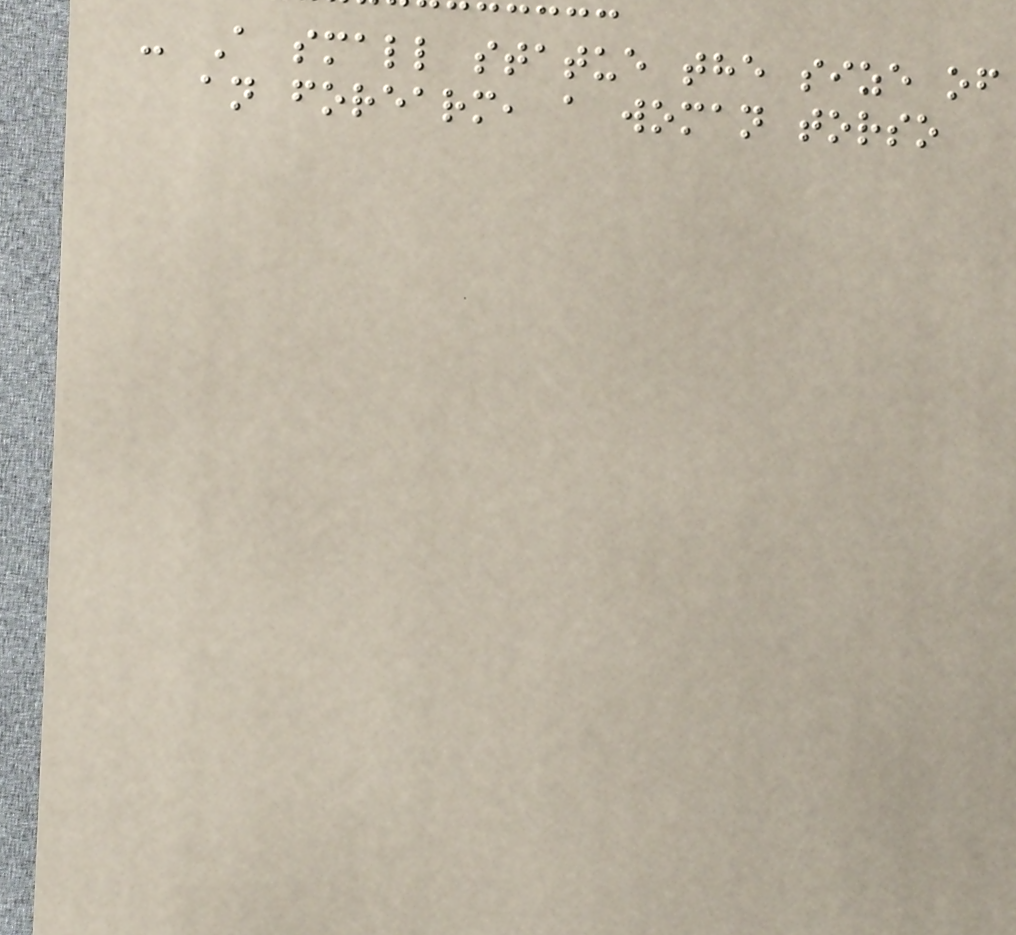- A small statue the size of
an forearm, a woman torso
